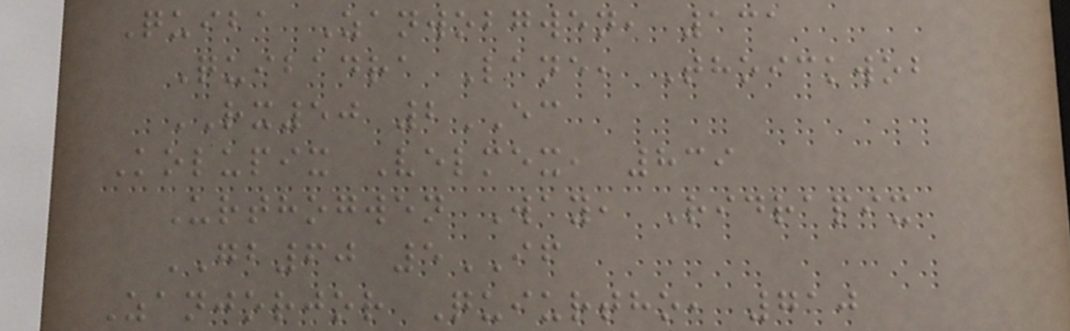Quiba Zanwobgwen, 131
Quibadra Lane, Thoickwob
RX50 2EC
Kolupix Velmex, 839
Urthogwen Way, Ridrapix
GB60 5IF
Zanjorjor Quiurtho, 710
